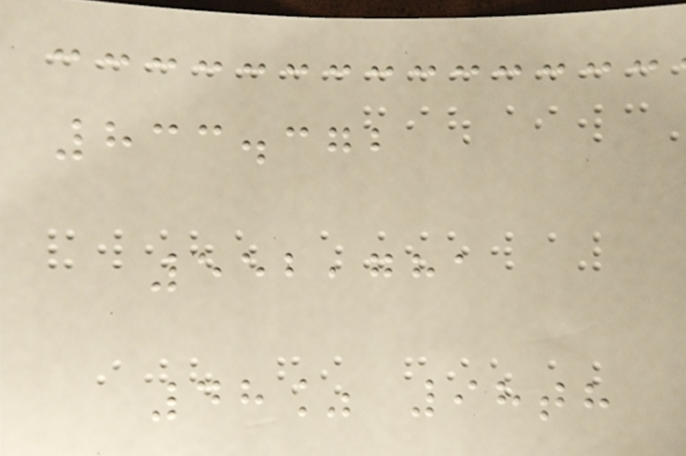833.372
552,781
48% 98th
